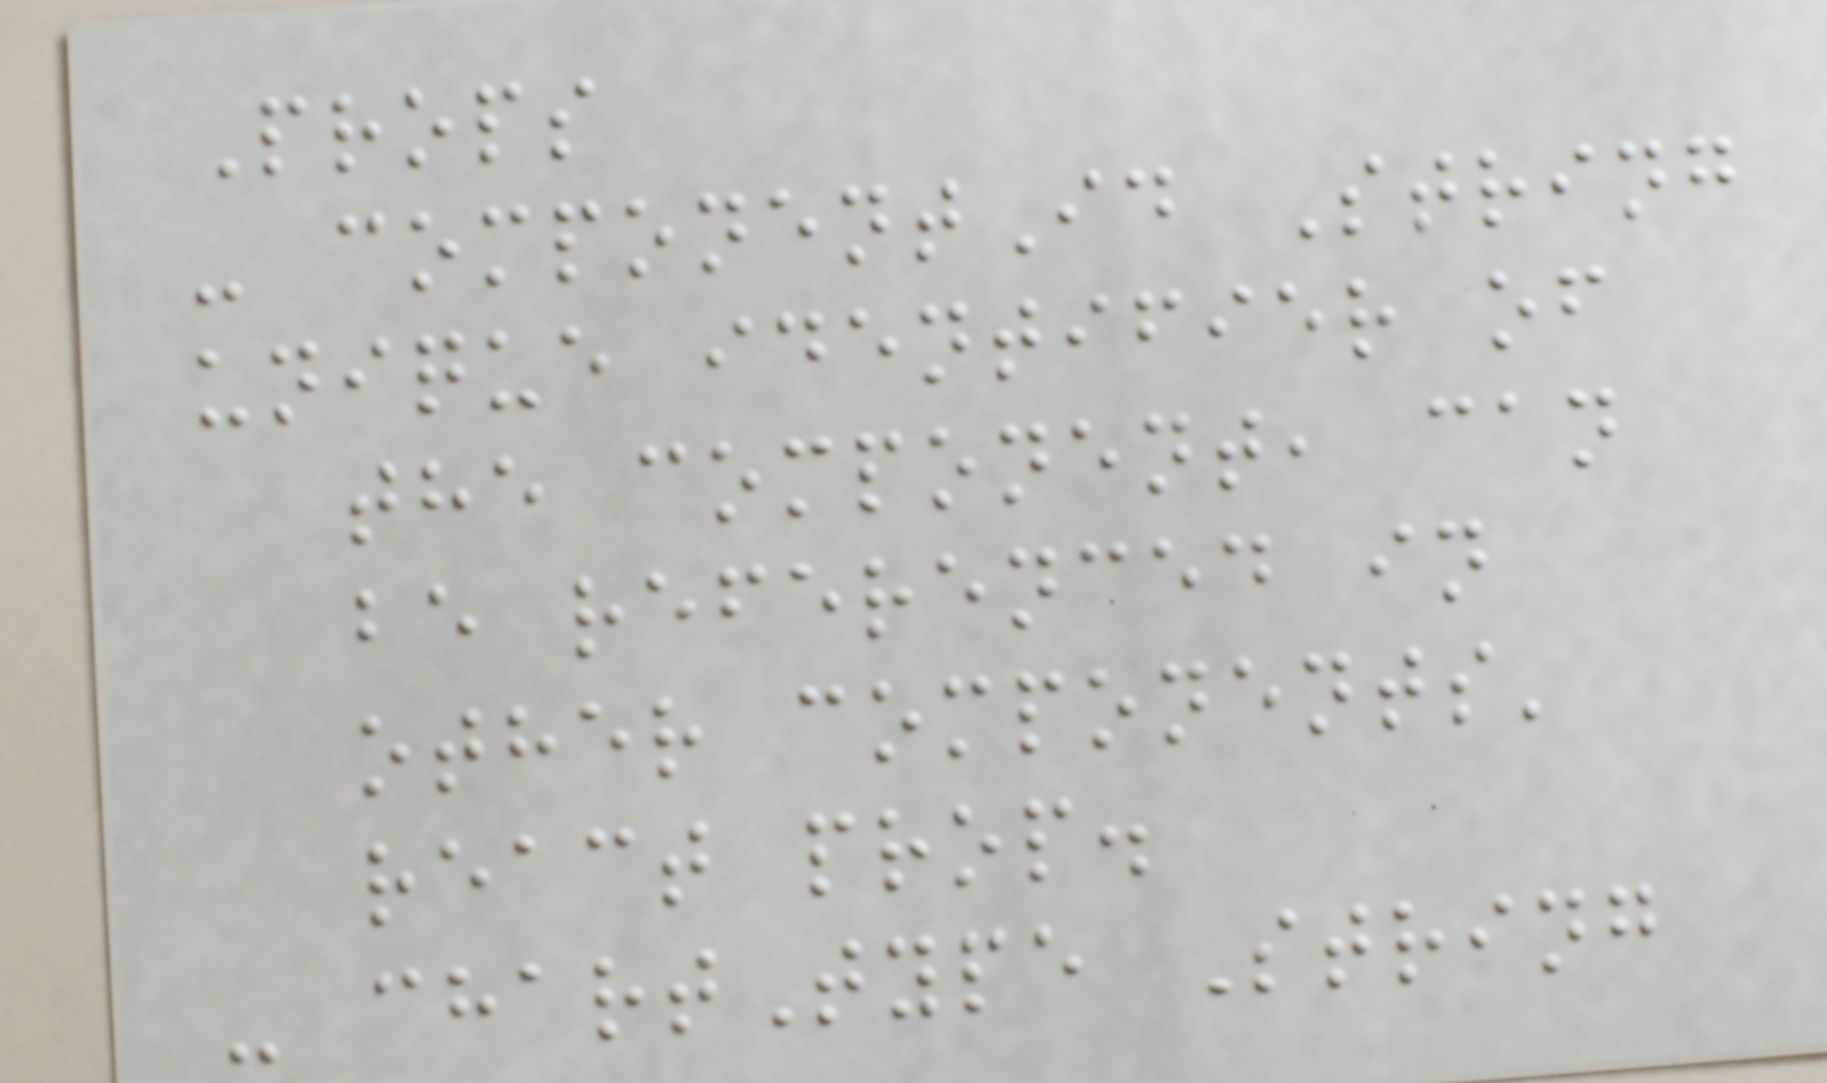Props
- componentId String
unique identifier of
the component, can
be referenced in
other components'
react prop.
- chartType String
